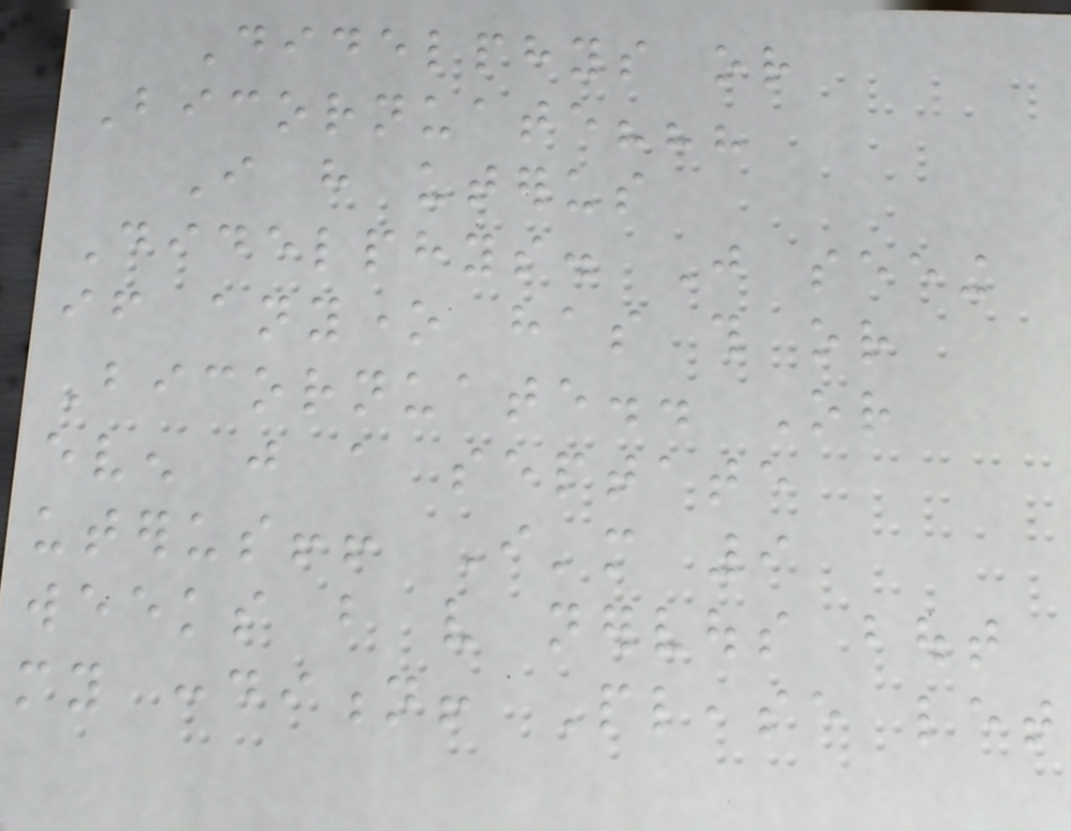Didelphys or
Bicornuate???
I have uterus
Didelphys. Just seeing
if anyone has this or
Bicornuate.. Or
even just a septate
uterus!! I'm 9
weeks but very nervous bout
my condition! Please let
